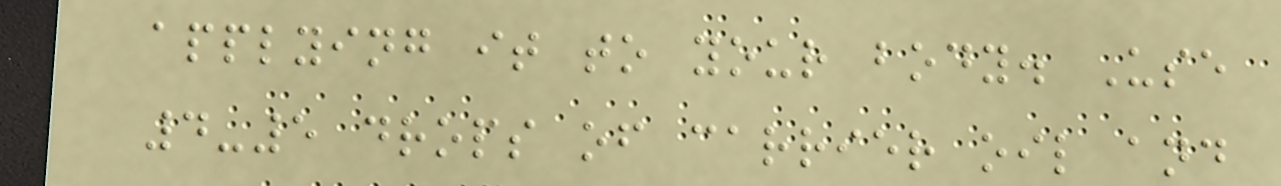applying it to your body. Use
4-5 drops of carrier oil and
